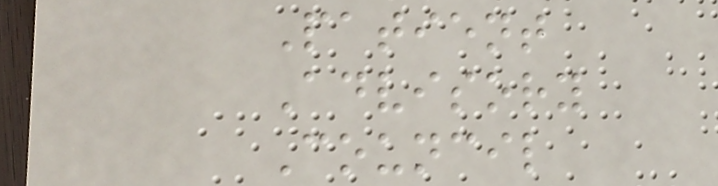Patient
Advisory
Council
